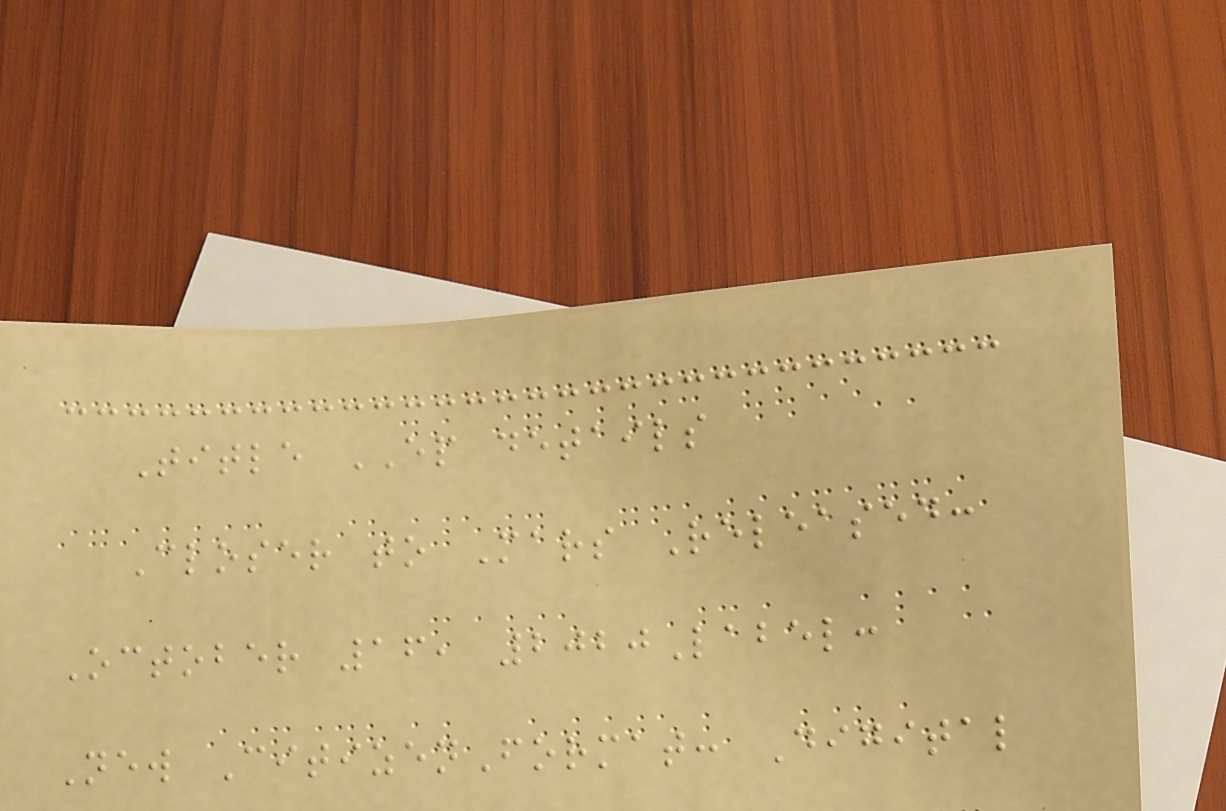Title EP details
Closer to Mars Released:
October 16, 2020Label:
New CitizenFormat: Digital
